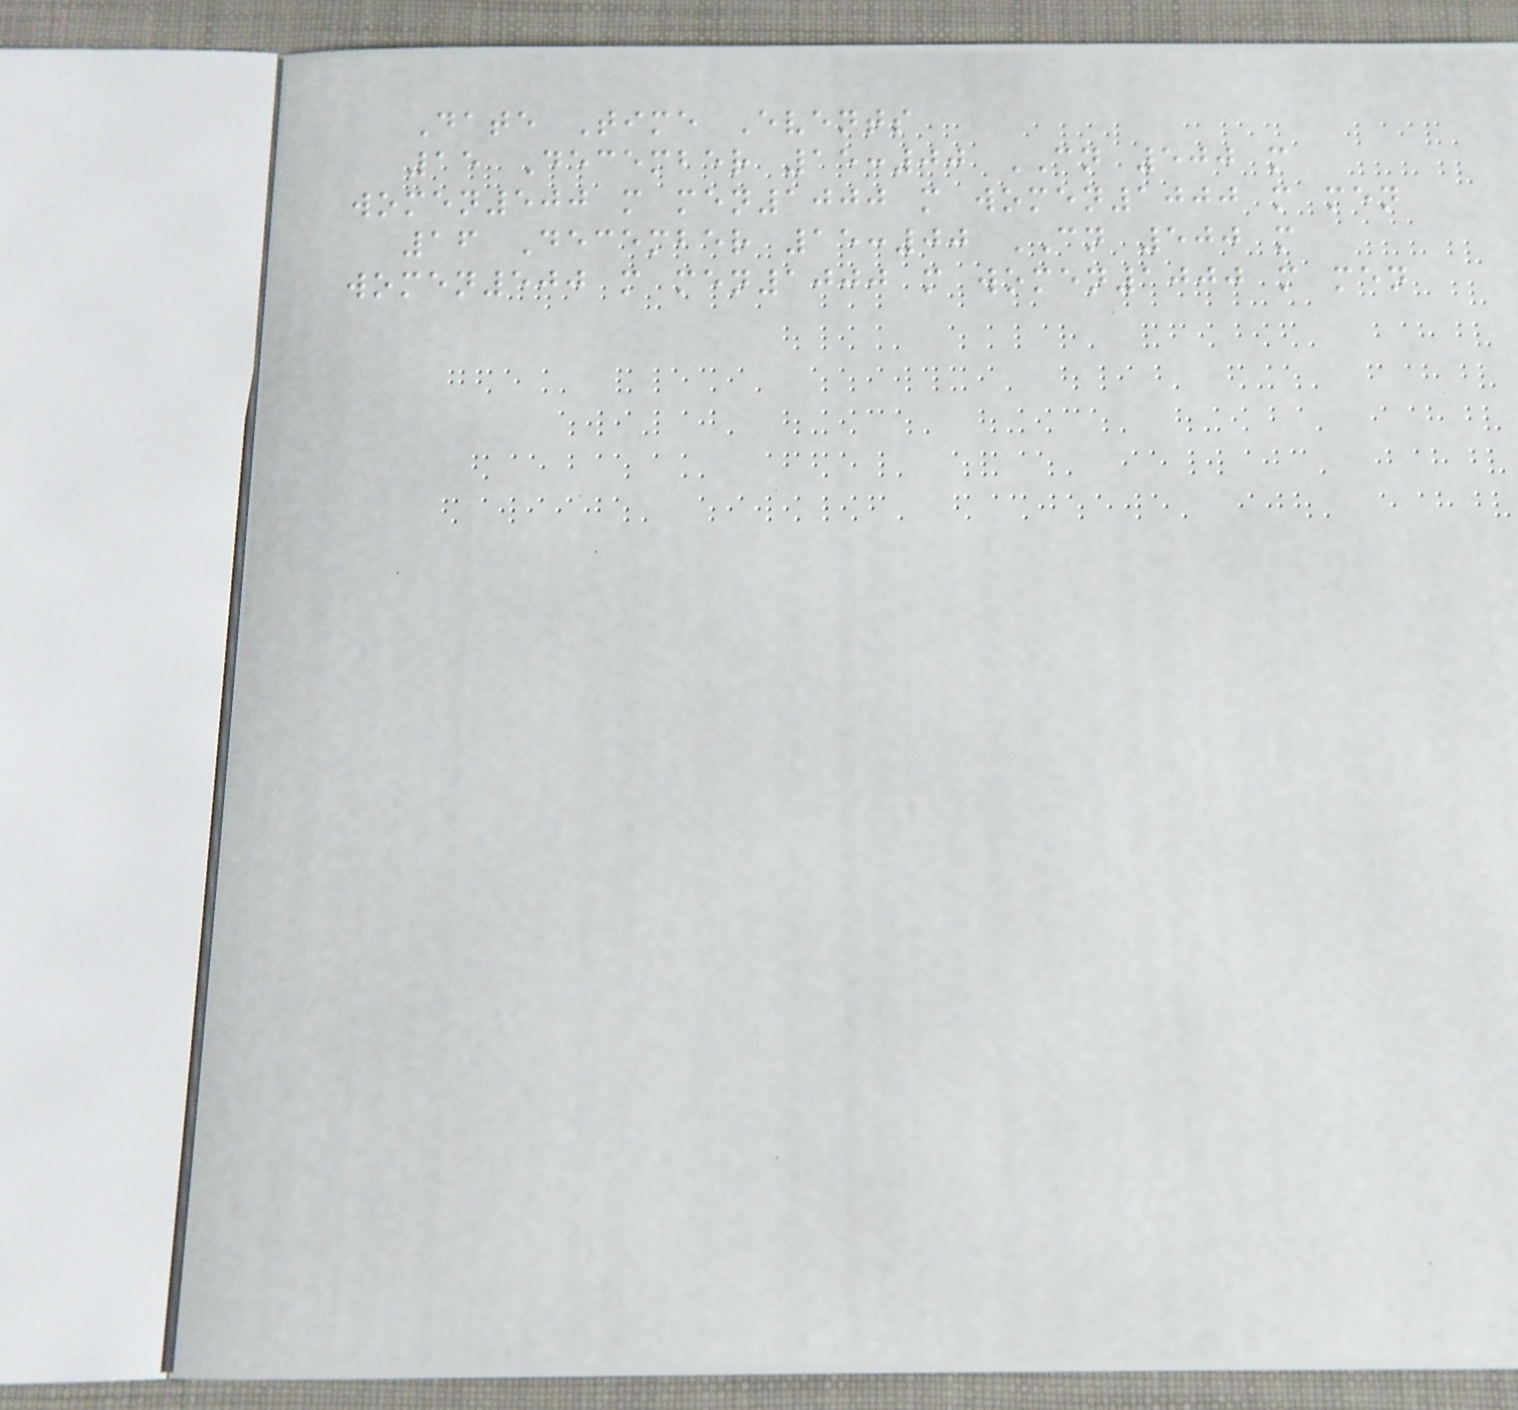Date Time Events
15 December 15:00 CN 500 m
women500 m men1000 m women1000 m men
16 December 15:00 CN 500 m
women500 m men1000 m women1000 m men
